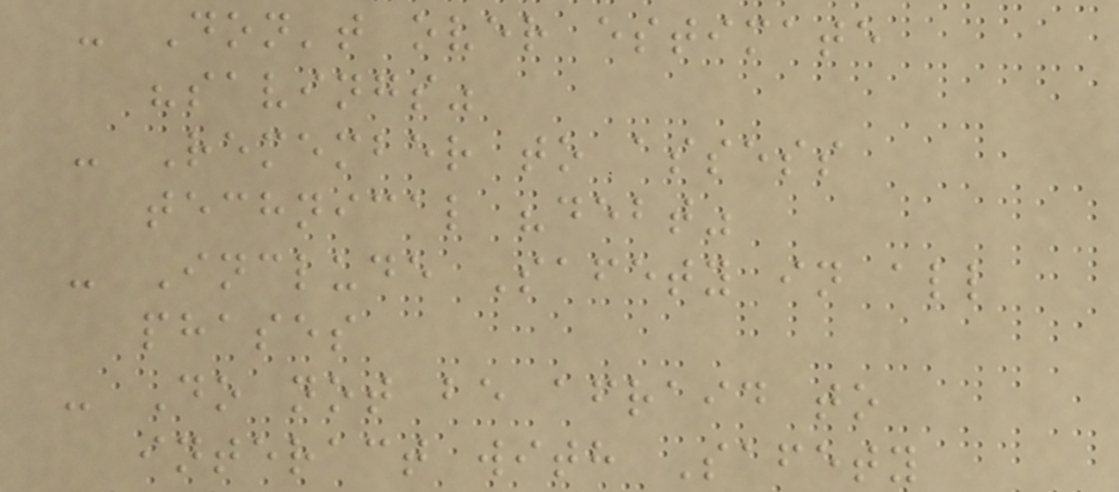- Don't over estimate
"savings"
- Remember to assess
technical "debt"
- Include Safety in all
phases
- Do not be afraid to
interact with Safety
